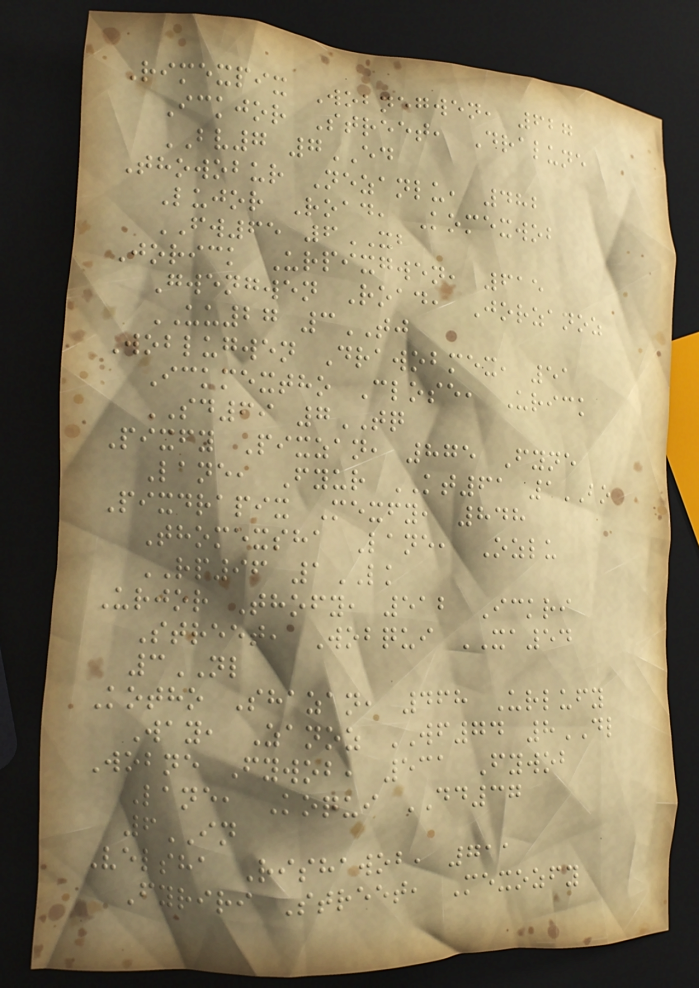Rimexpix Wobnegwen, 627
Ickjor Street, Dralune
BV7 7ED
Thowobur Nezanlu, 482
Lujor Road, Komexwob
FW65 6XB
Jorick Urpixgwen, 615
Gwengwen Road, Jorzanoz
UU27 3TJ
Woblugwen Drawobmex, 51
Ickmextho Close, Urick
SD69 7TQ
Pixfy Pixzan, 875 Fyne
Lane, Fyur KT61 1BO
Pixdrapix Mexfy, 848
Thomexsha Lane, Ozlu
RP96 1LK
Urjor Thofy, 512 Ickri
Street, Wobqui XA54
3NL
Kotho Shazan, 468 Urlufy
Way, Zanoz WF74 8DL
Wobne Fywob, 531 Fywob
Lane, Koqui DD37
6IN
Velsha Rishawob, 711
Fyriri Street, Mexozfy
